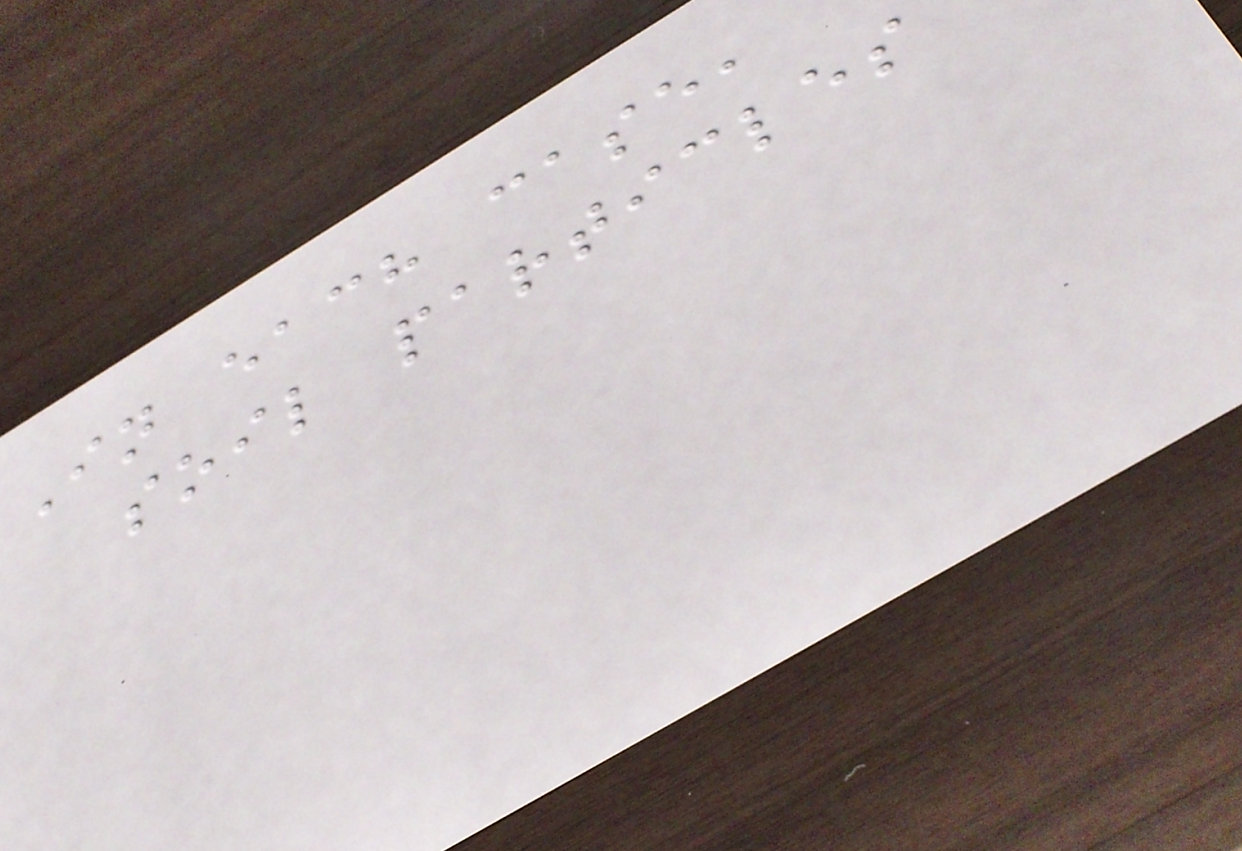In each case,
soil particles
